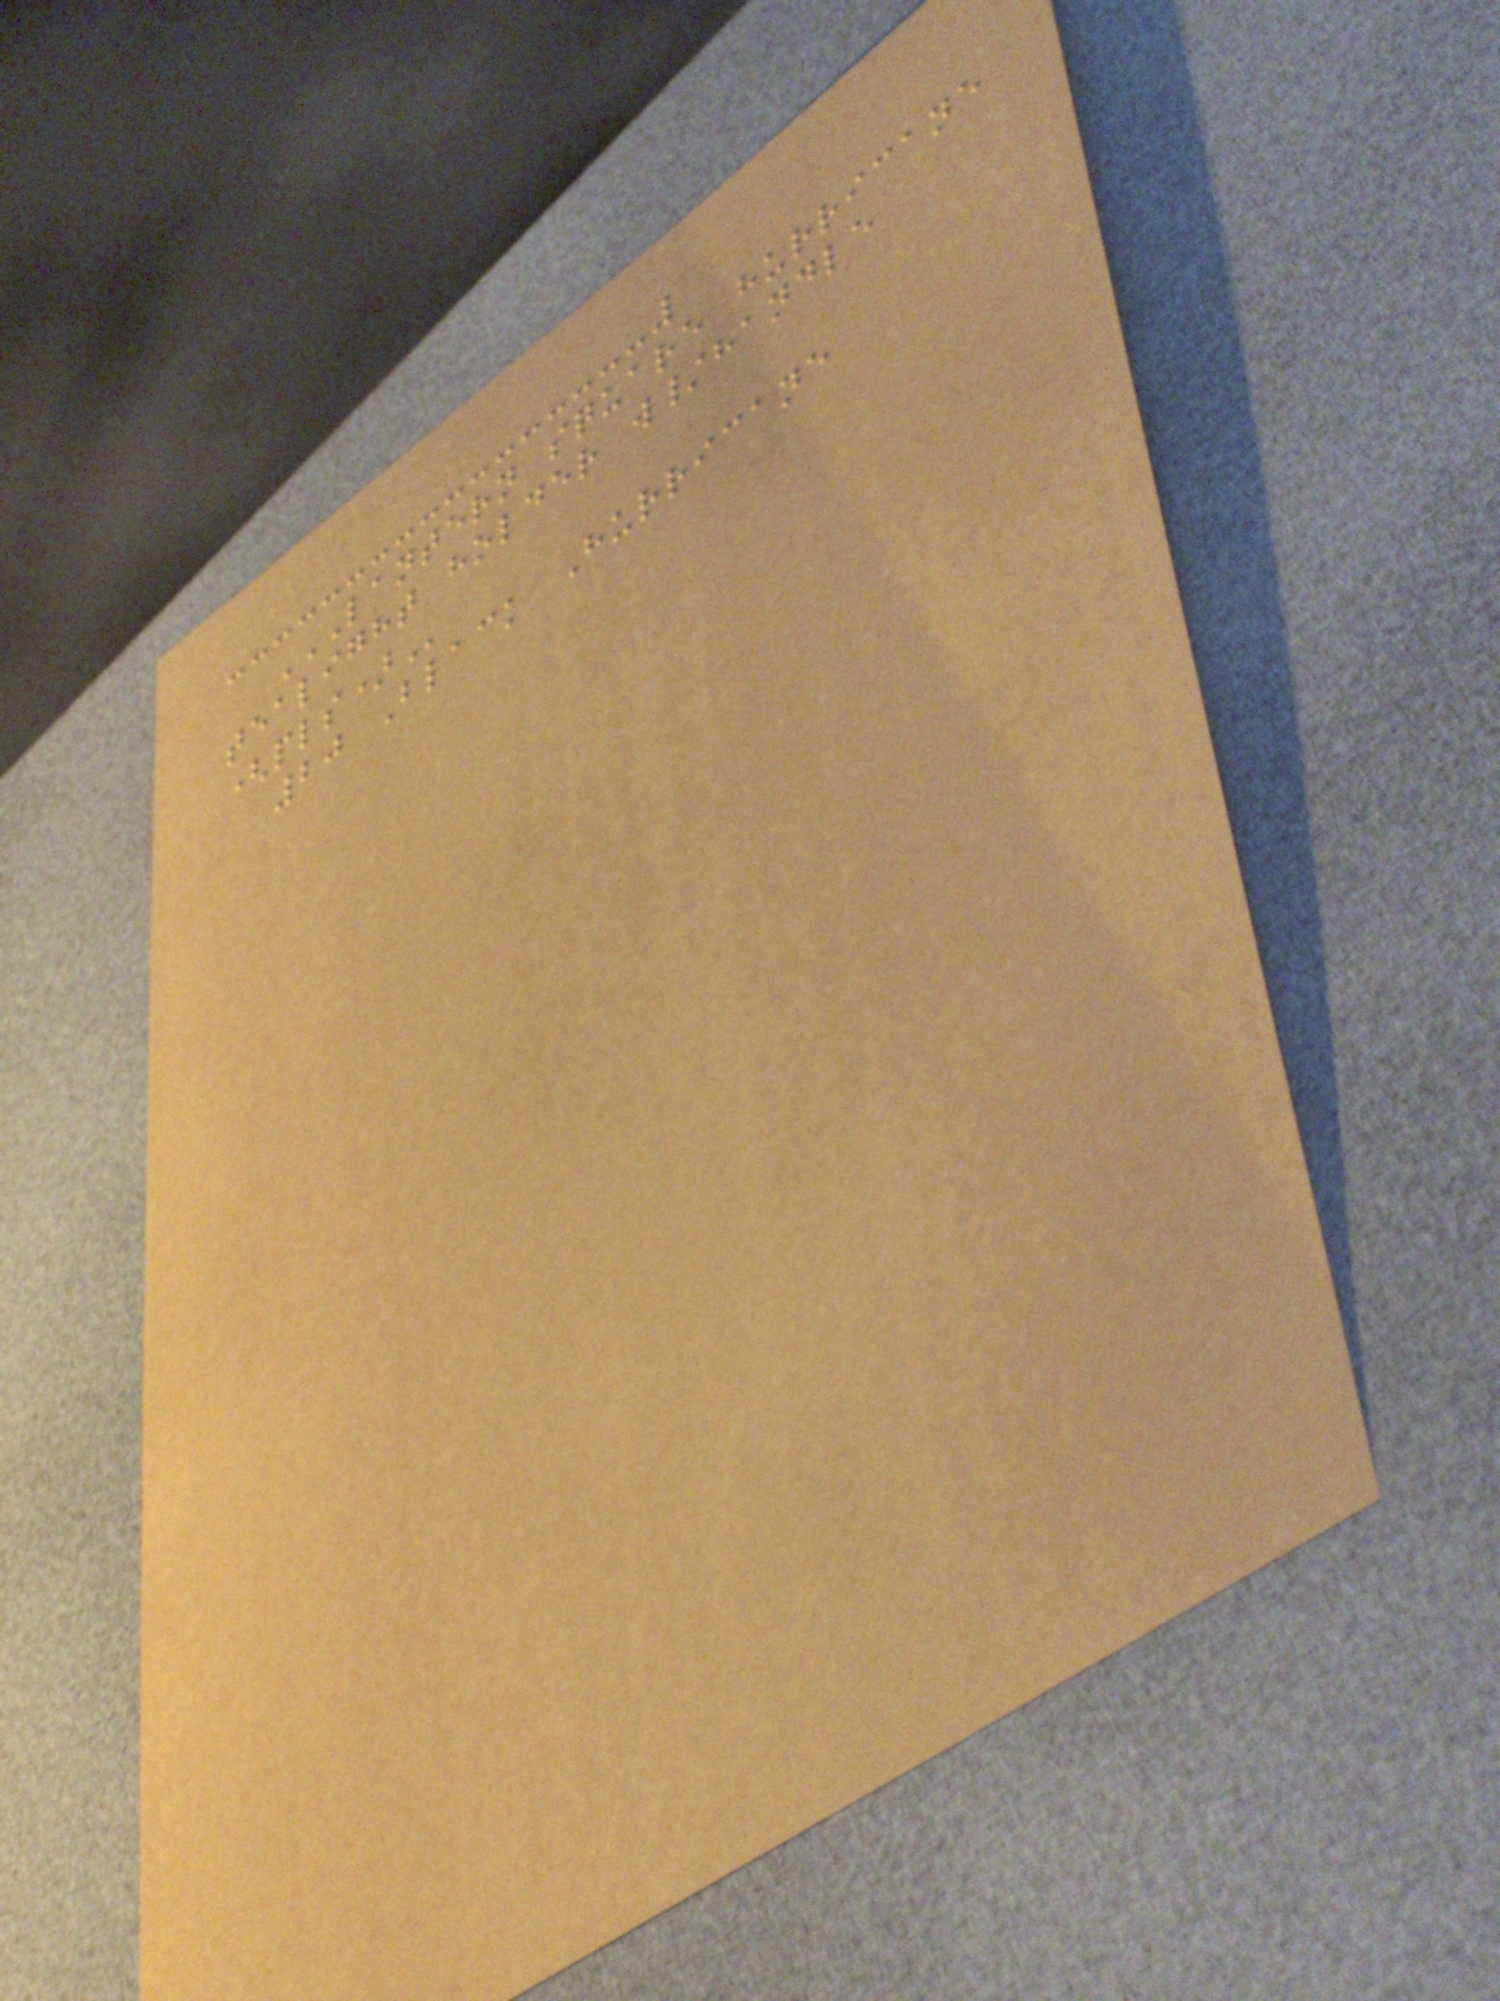LANTERN SQUARE HURRICANE
TEALIGHT HOLDER W/HANDLE
(PLS)
20 Black Hurricane
